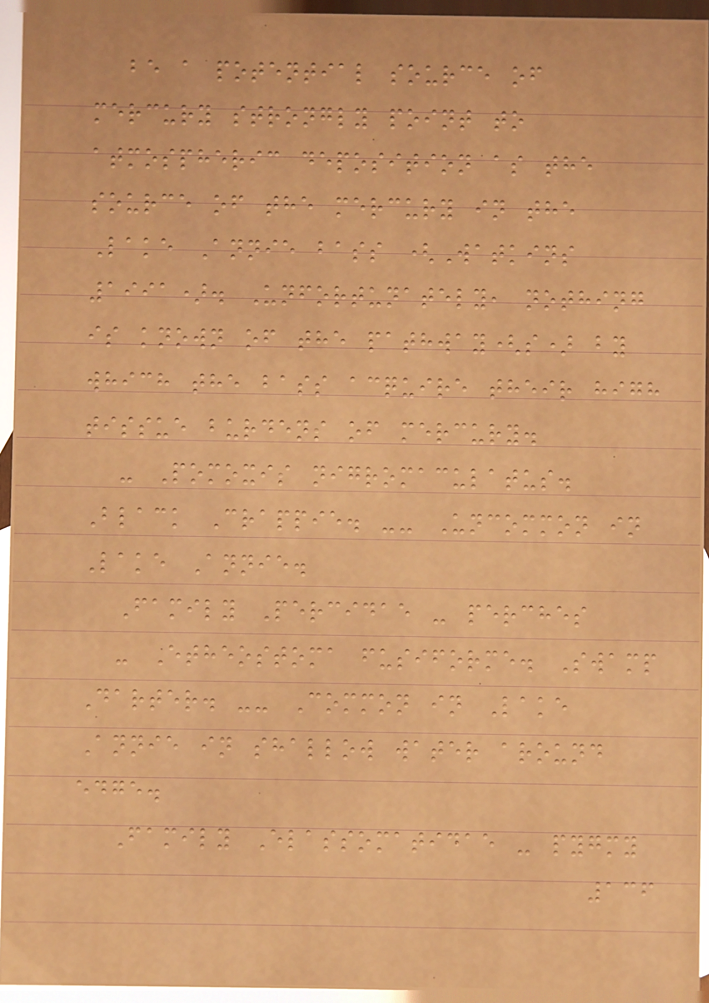be a potential source of
mercury strongly point to
atmospheric deposition as the
source of the mercury in the
Lake Annie bass (Watkins
1991). Unfortunately, nothing
is known of the pathway(s) by
which the bass acquire their high
tissue burdens of mercury.
- Pomoxis nigromaculatus.
Black Crappie. -- Uncommon in
Lake Annie.
Family Percidae - perches
- Etheostoma fusiforme. Swamp
Darter. -- Common in Lake
Annie in shallow water around
edge.
Family Elassomatidae - pygmy
136
